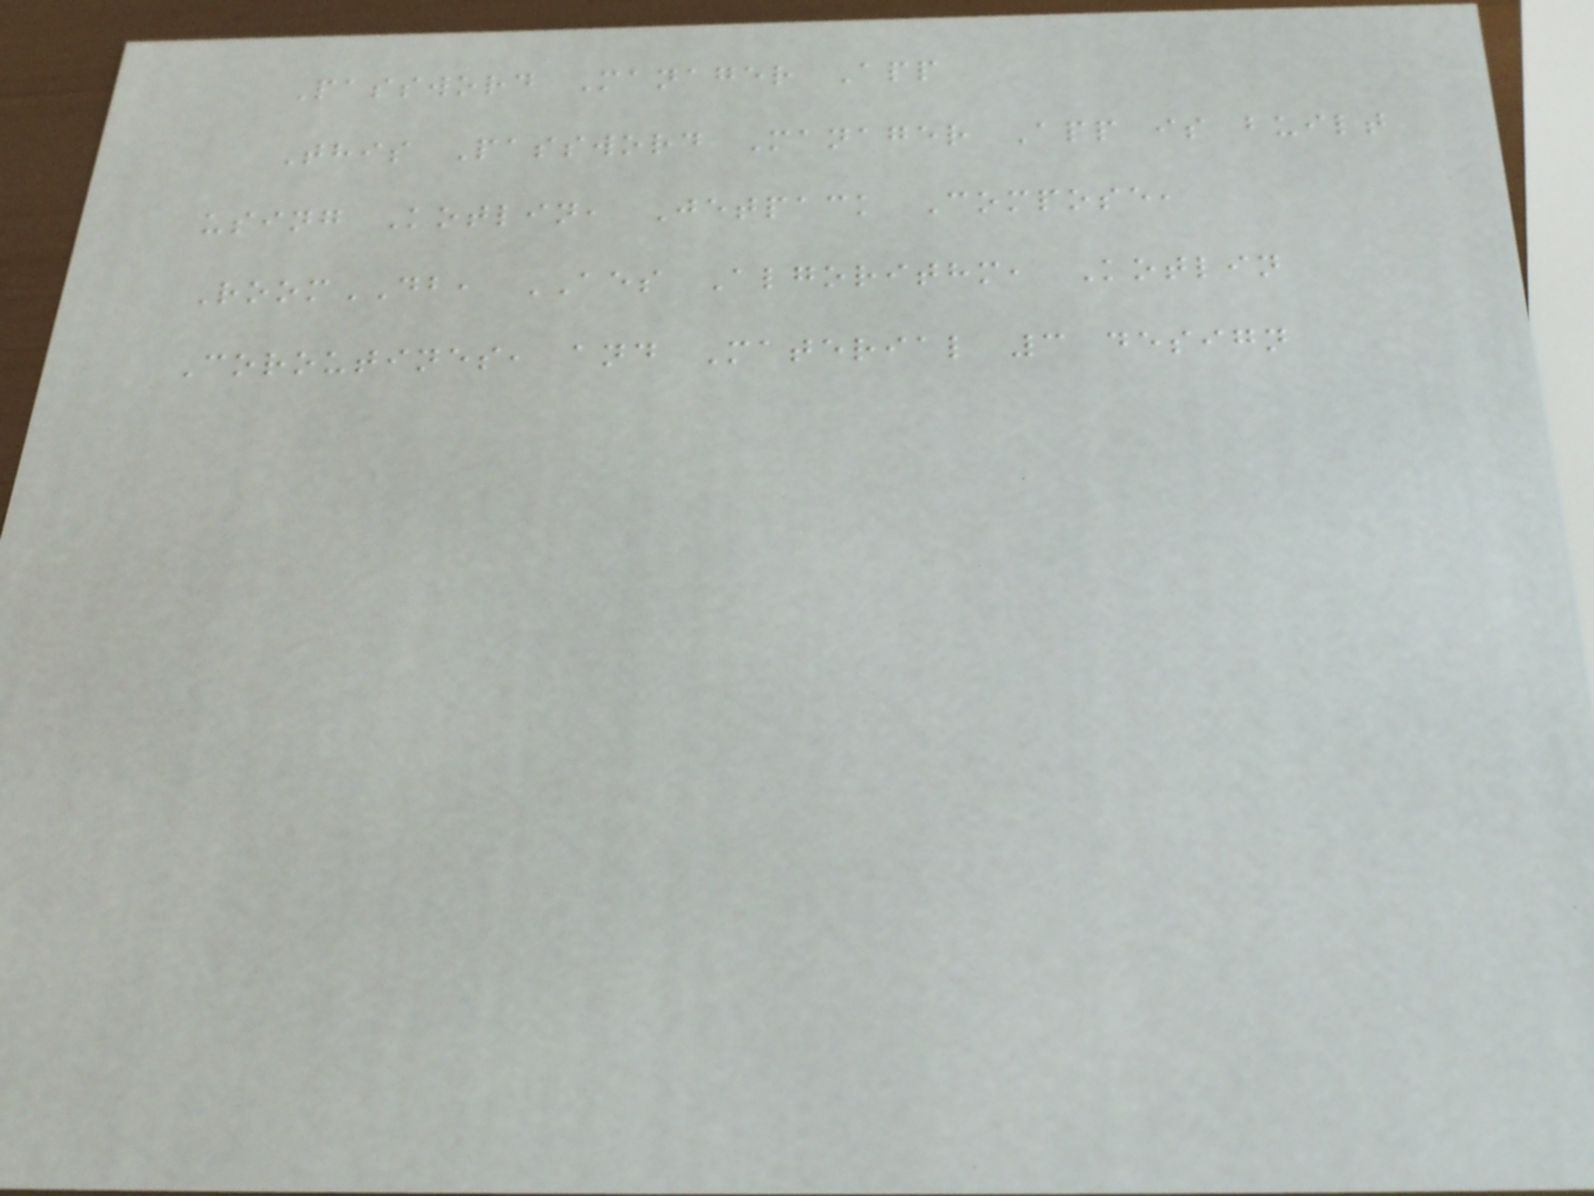Password Manager App
This Password Manager App is built
using Kotlin, Jetpack Compose,
RoomDB, AES Algorithm, Kotlin
Coroutines, and Material 3 design
